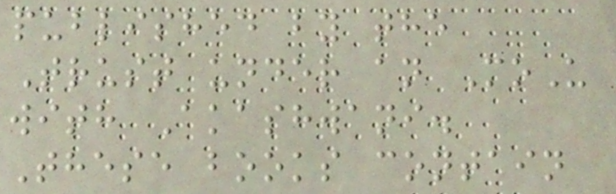published by the
Trust under an MoU
with Akashwani.
These books contain
